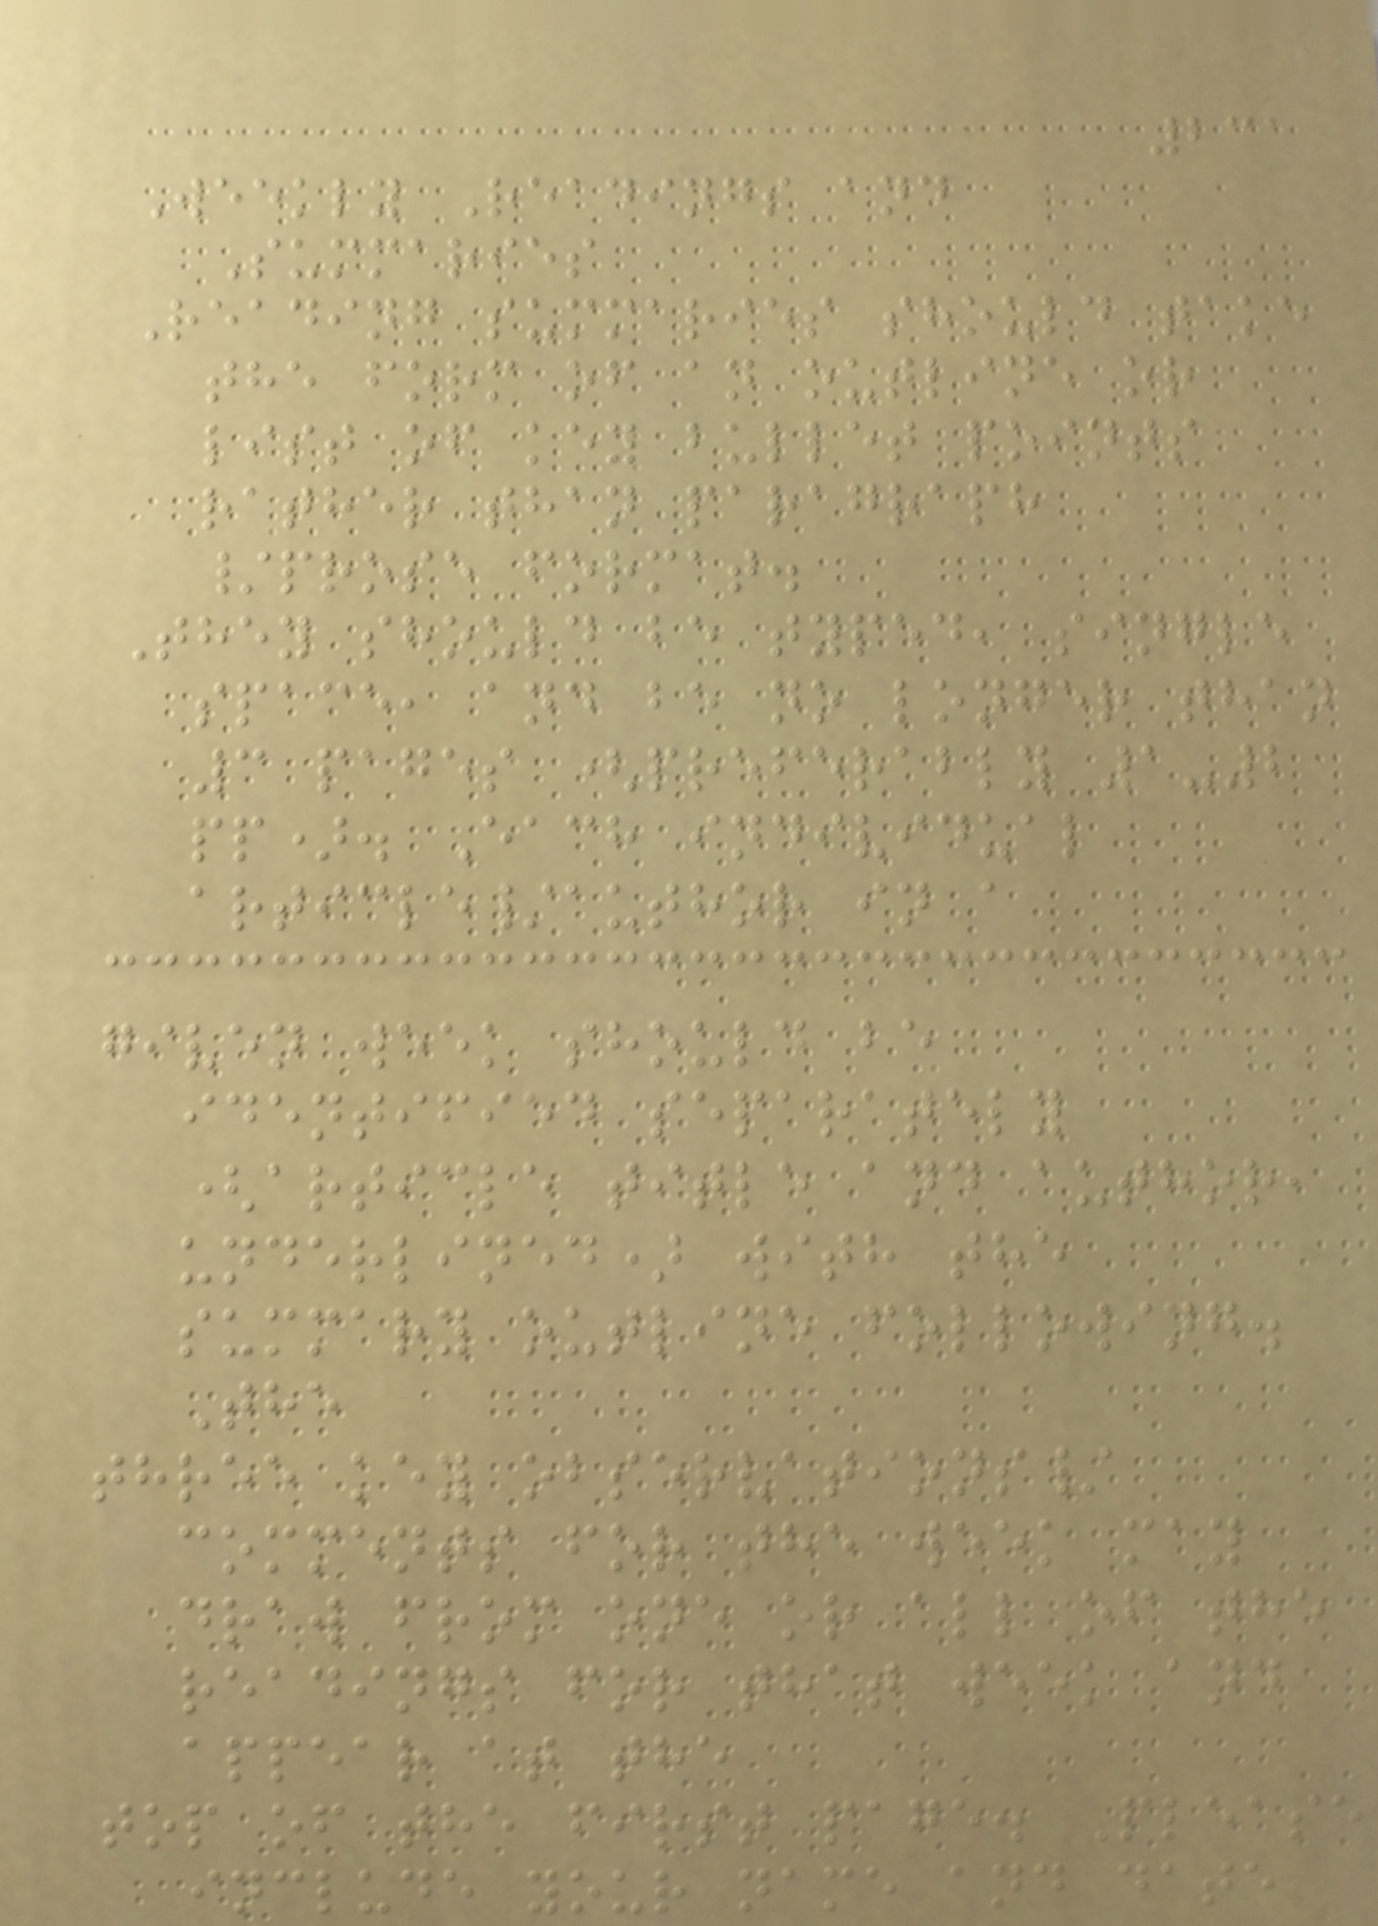231
Weekly Readings and
Summaries
Reading summaries should take
the form of an outline or
list of key bullet points
rather than paragraph
/prose format.
They should be typed, single
space, and be no longer than
3 pages (preferably 1-2
pp). Each individual
article/author in a
given week should be
identified separately
(article title and author,
underlined) with the
summary outline following.
The
three key observations/
comments for the week may
draw from one or all of the
readings for that week and
appear at the
top of the first page. Please
include your name and date
